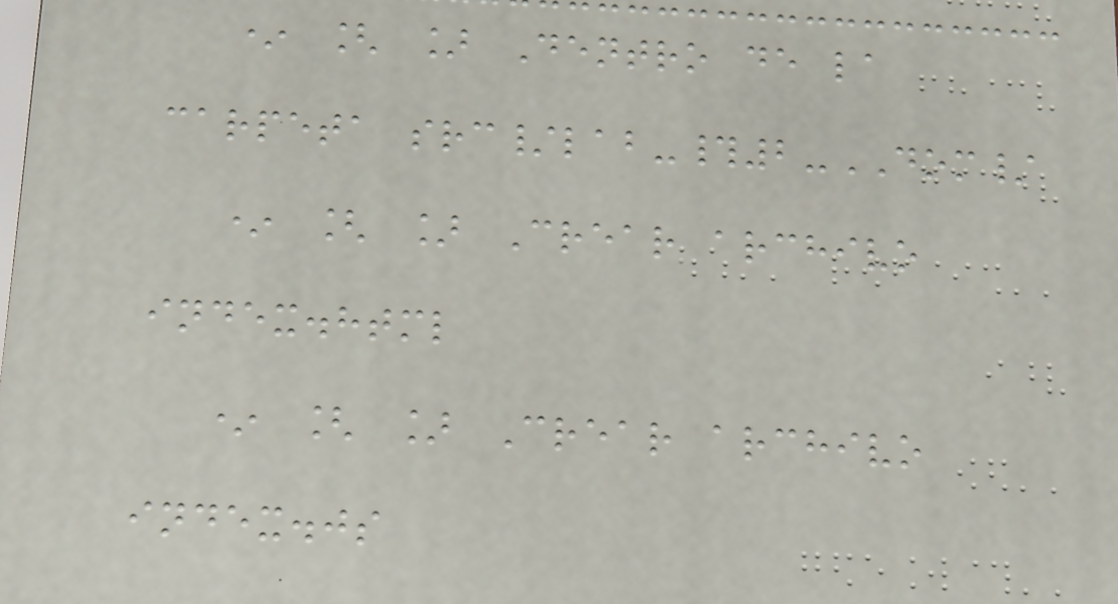* [ ] Dentro de la
carpeta src/lab-#2-DOM/
* [ ] Crear archivo
index.html
* [ ] Crear archivo
index.js
